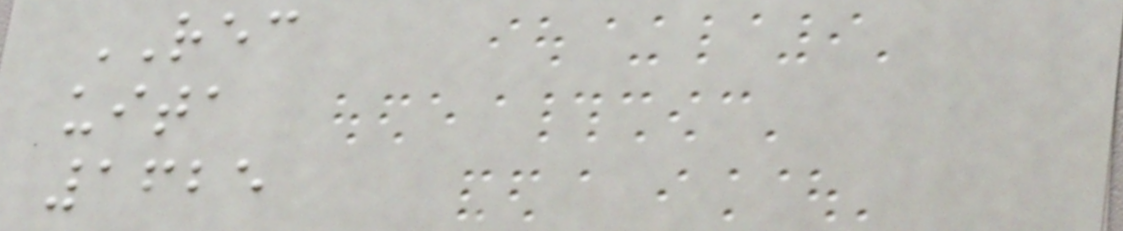REC
uita
1625
